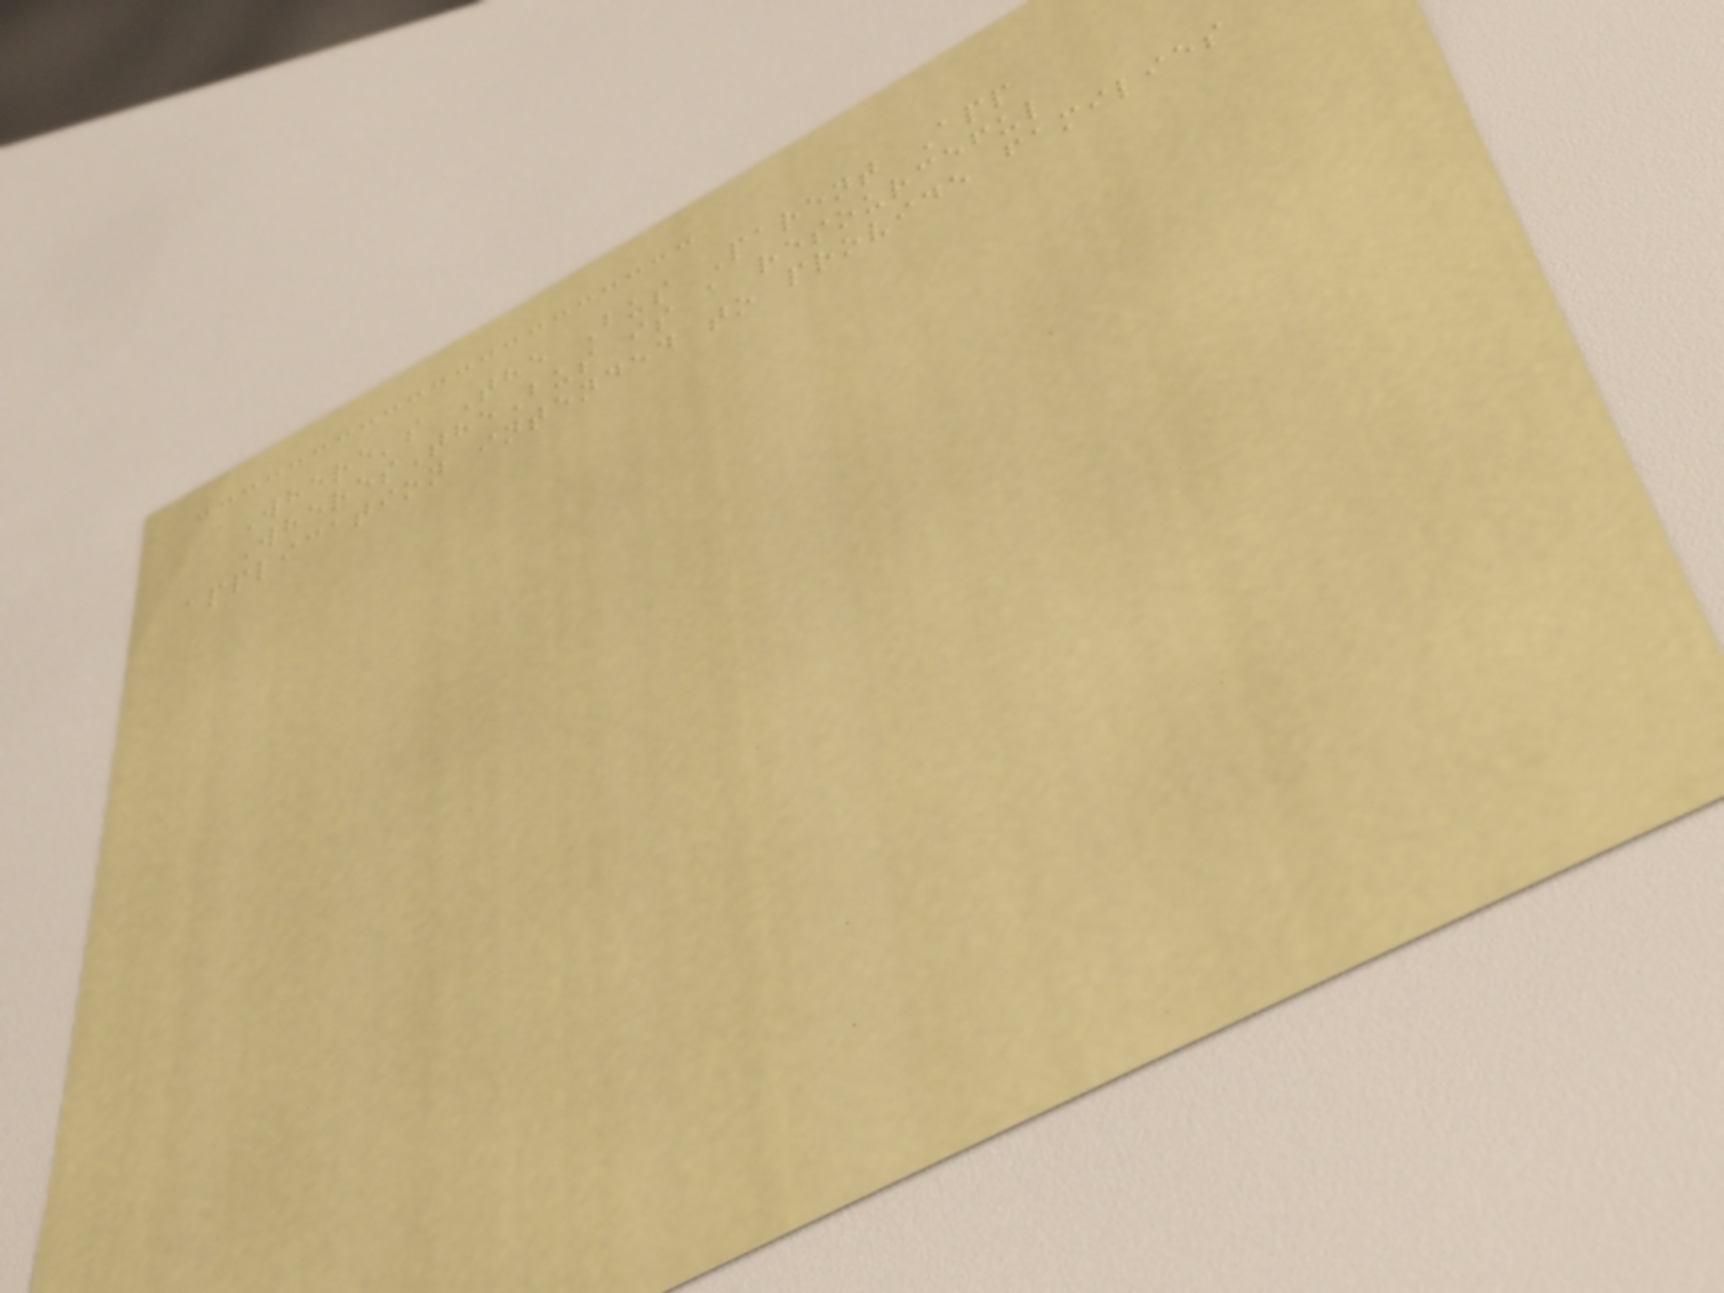Where's The Bus Parent App
WheresTheBus is a resourceful
application intended to provide families
